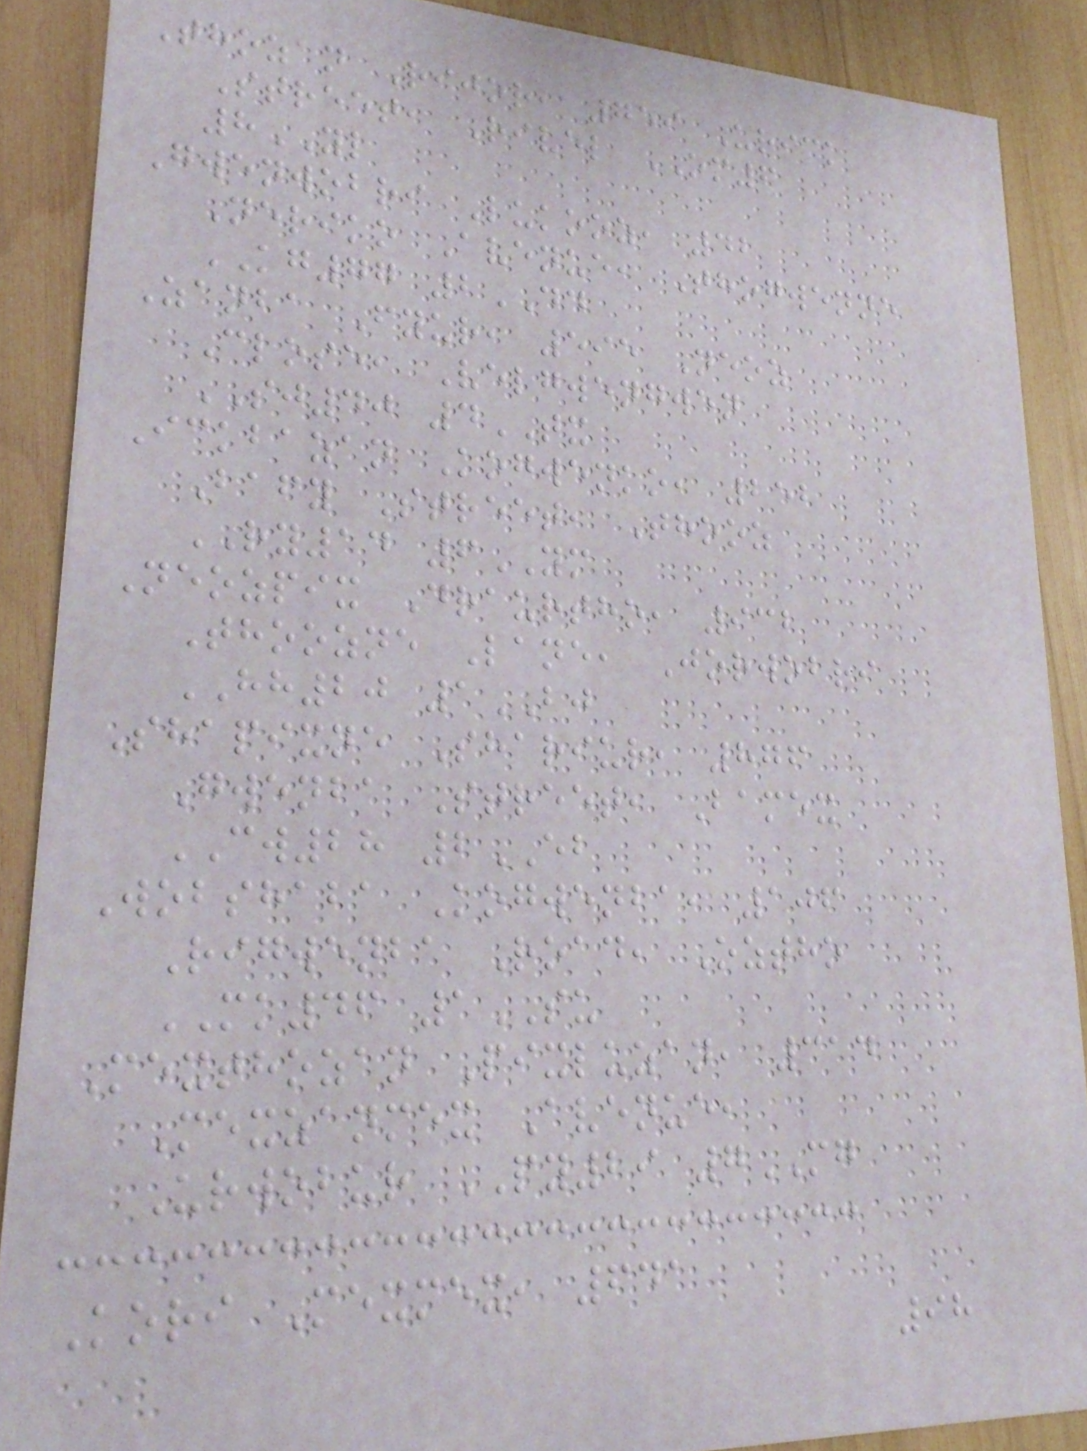Thozan Rijor, 759 Urick
Street, Rivel OM6
8YL
Gwenwobri Lukooz, 42
Neriko Avenue, Thogwenne
KG77 2DD
Zanba Fyur, 595 Neoz
Close, Velgwengwen
SJ40 4TX
Ickbazan Kogwenko, 252
Bafy Street, Thooz
RY14 6YM
Neozpix Draurtho, 932
Thoozne Lane, Jorwobri
HH20 1BJ
Shapixne Shariur, 876
Gwenba Street, Bamex
CW28 2EB
Wobshaba Kogwenba, 106
Rigwenba Road, Oztho
MK46 1SU
Mexthozan Pixluzan, 314
Mexzanmex Avenue,
Urwobur PY29 7MG
Kori Mexmex, 641
98
